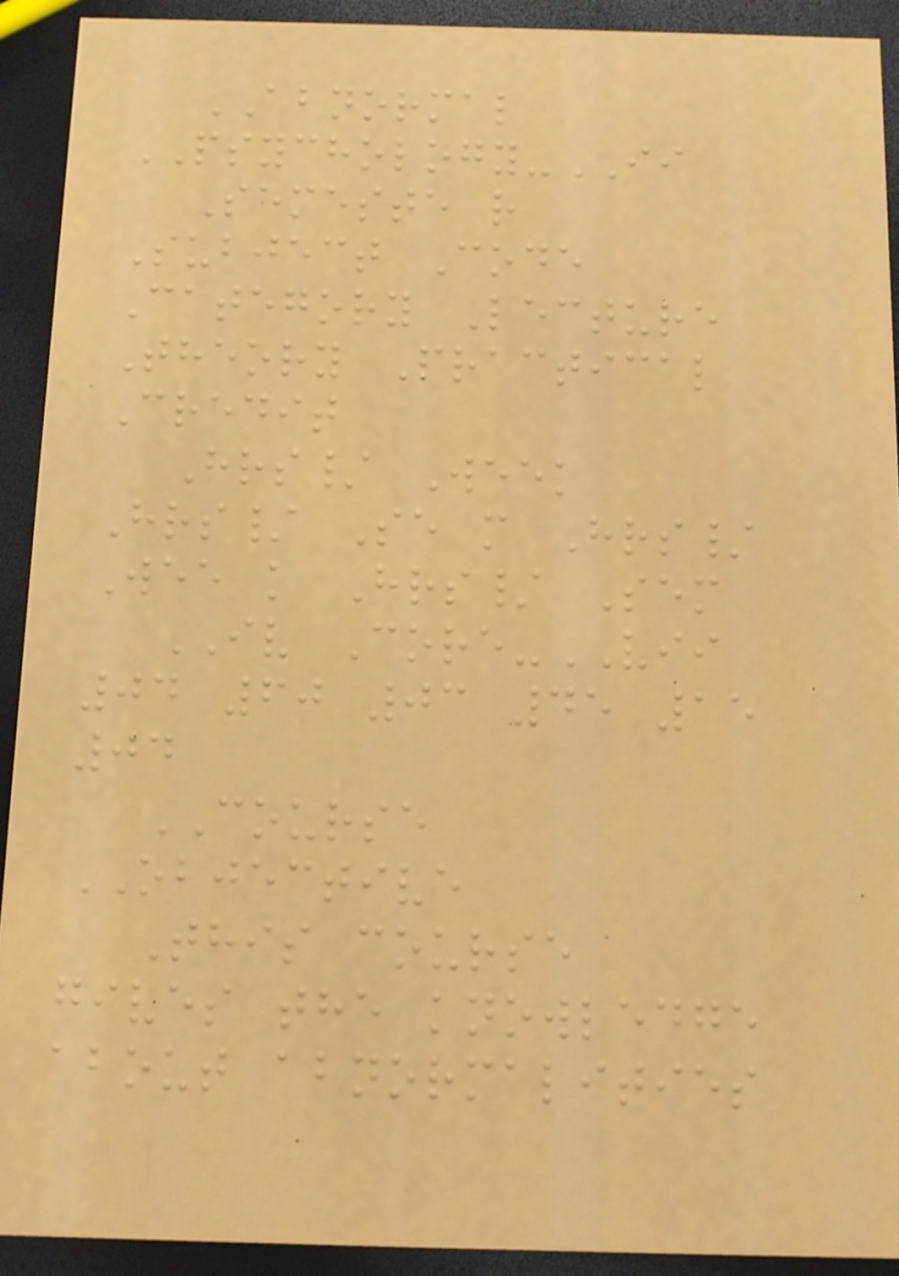ABNORMAL
PSYCHOLOGY-II
Semeste r
Subject Code
Category Lecture
Theory Practical
Credit
Hrs/ Week
Hrs/ Se m Hrs/
Wee k Hrs/ Sem
IV Core-VII
04 60 03 45 15
04
COURSE
OBJECTIVE
This course
gives the knowledge
about abnormalities
